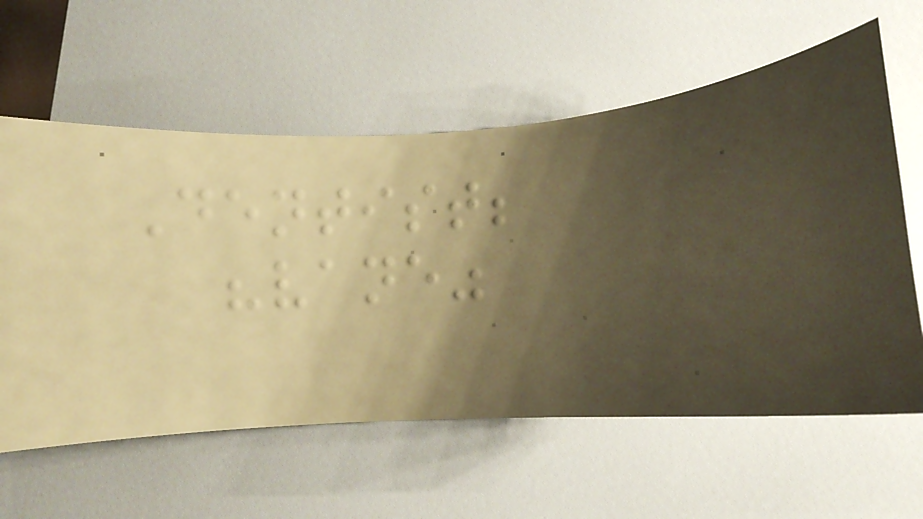Dentist;
"vane"
